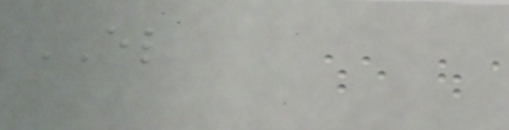EL
